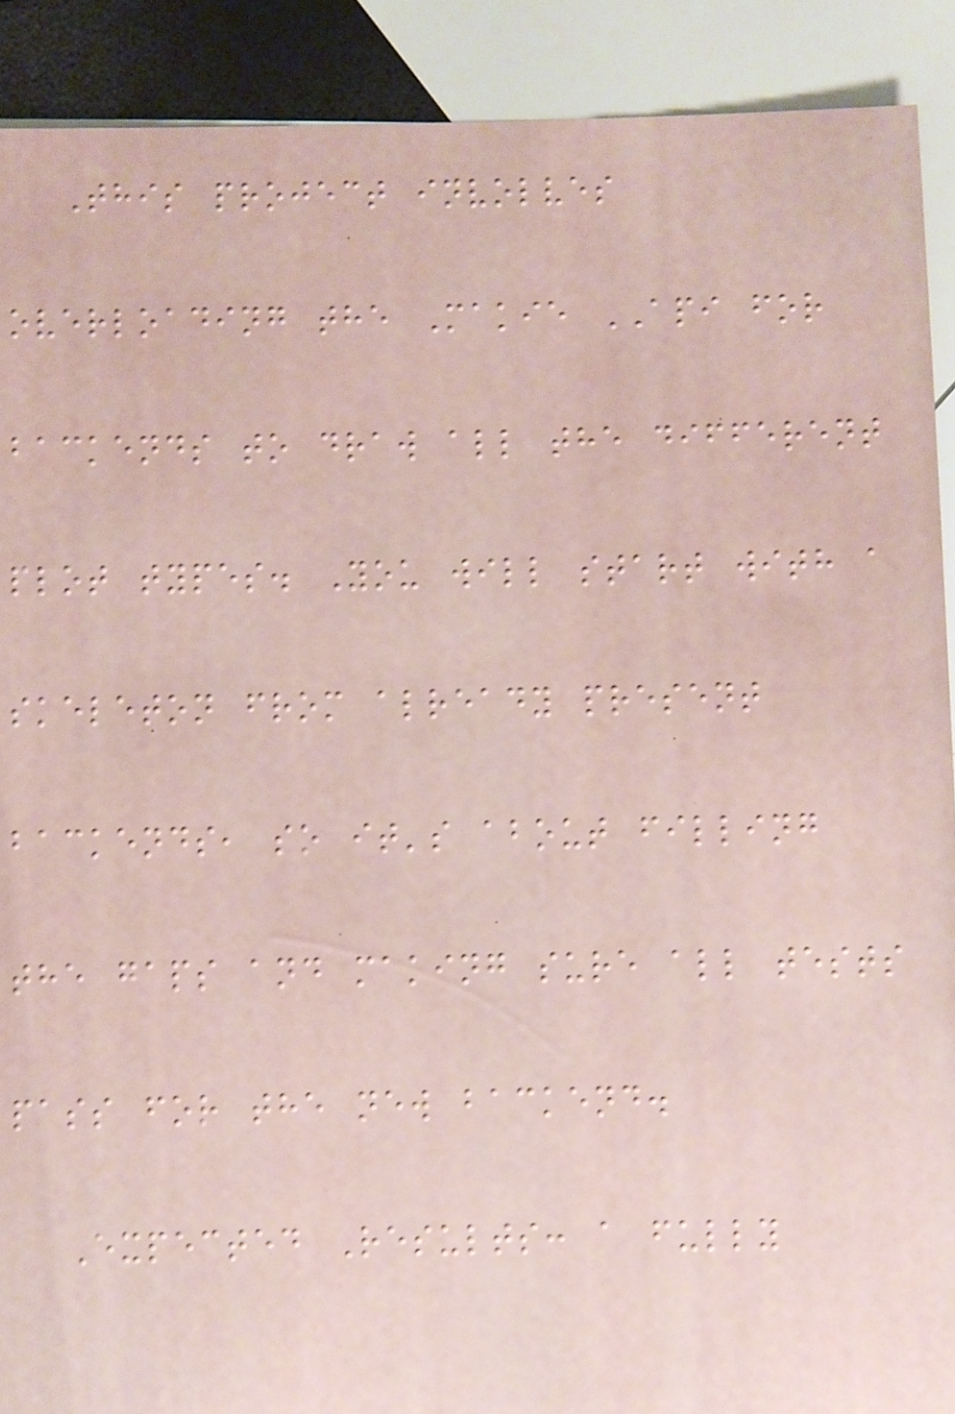This project involves
overloading the Makie API for
backends to draw all the different
plot types. You will start with a
skeleton from already present
backends, so it's about filling
the gaps and making sure all tests
pass for the new backend.
Expected Results: a fully
